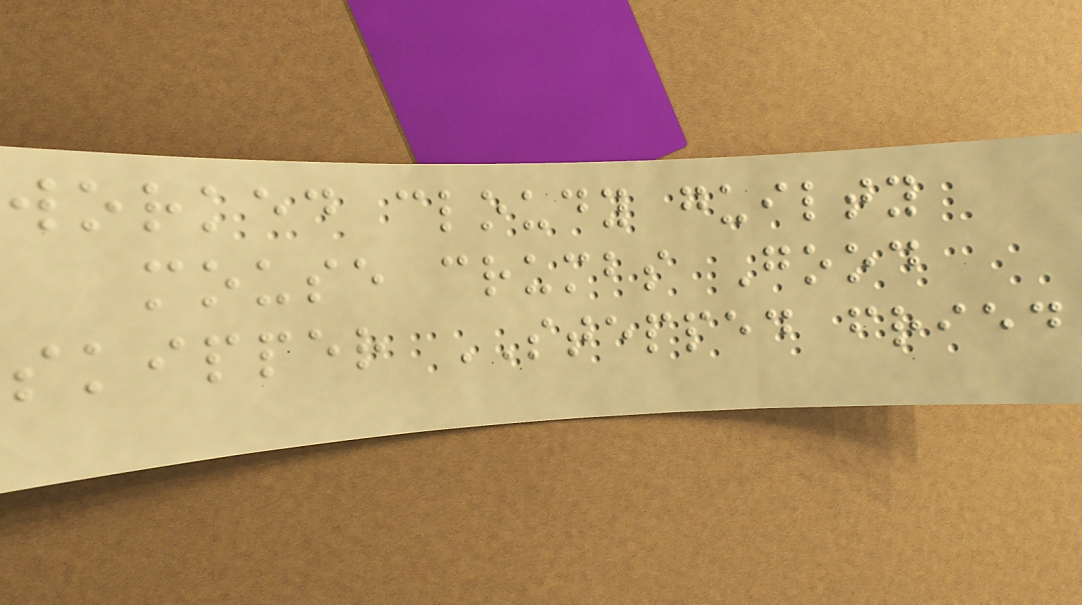worked cloudy guilty
mouse crumbs Good
skipper STEPPED fried
